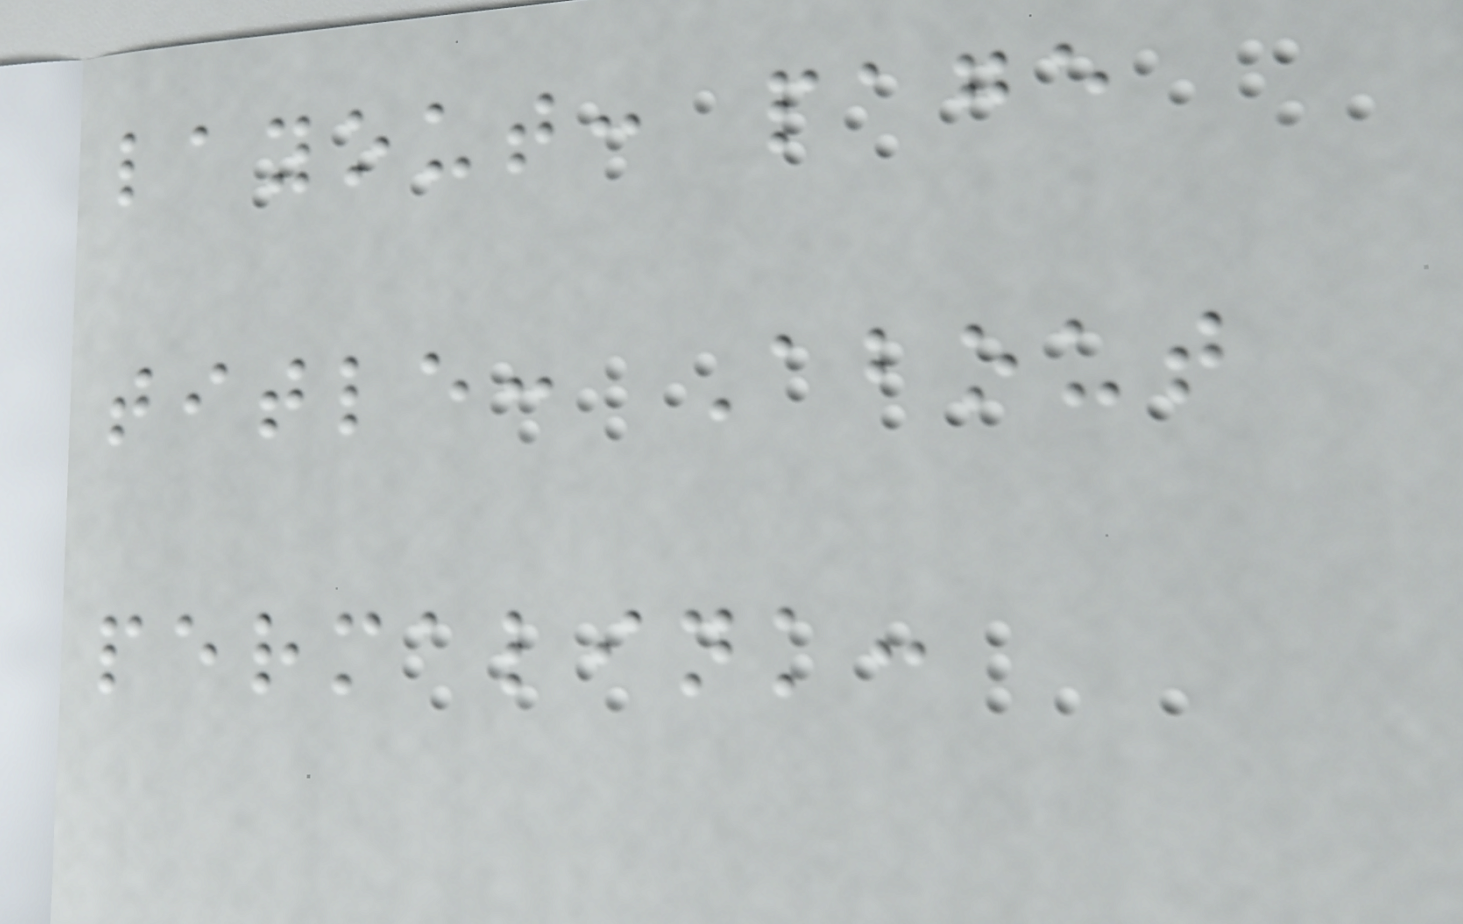layout: page
title: About
permalink:
